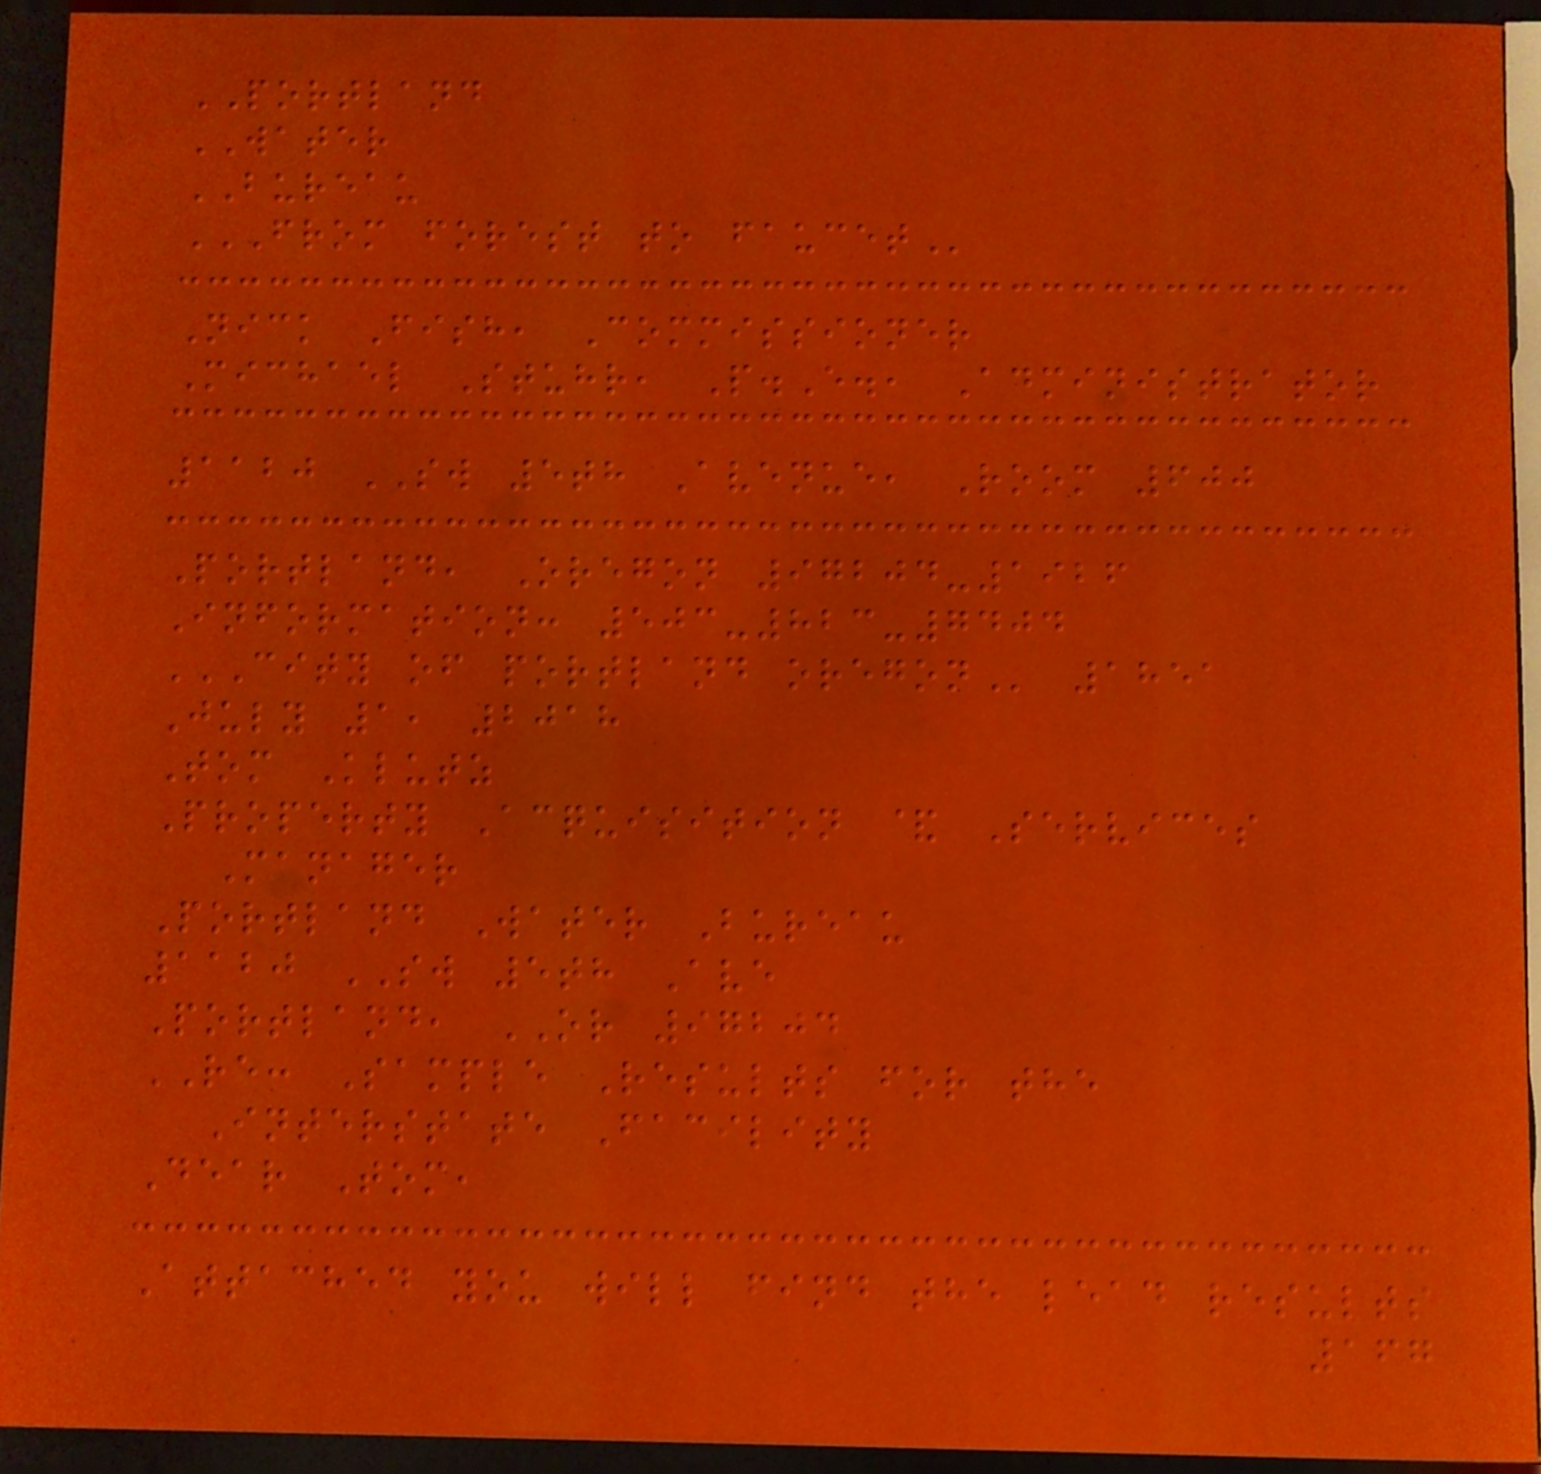PORTLAND
WATER
BUREAU
FROM FOREST TO FAUCET
Nick Fish, Commissioner
Michael Stuhr, P.E., Administrator
1120 SW 5th Avenue, Room 600
Portland, Oregon 97204-1926
Information: 503-823-7404
CITY OF PORTLAND OREGON 1851
July 1, 2018
Tom Klutz
Property Acquisition & Services
Manager
Portland Water Bureau
1120 SW 5th Ave
Portland, OR 97204
RE: Sample Results for the
Interstate Facility
Dear Tom,
Attached you will find the lead results
167
